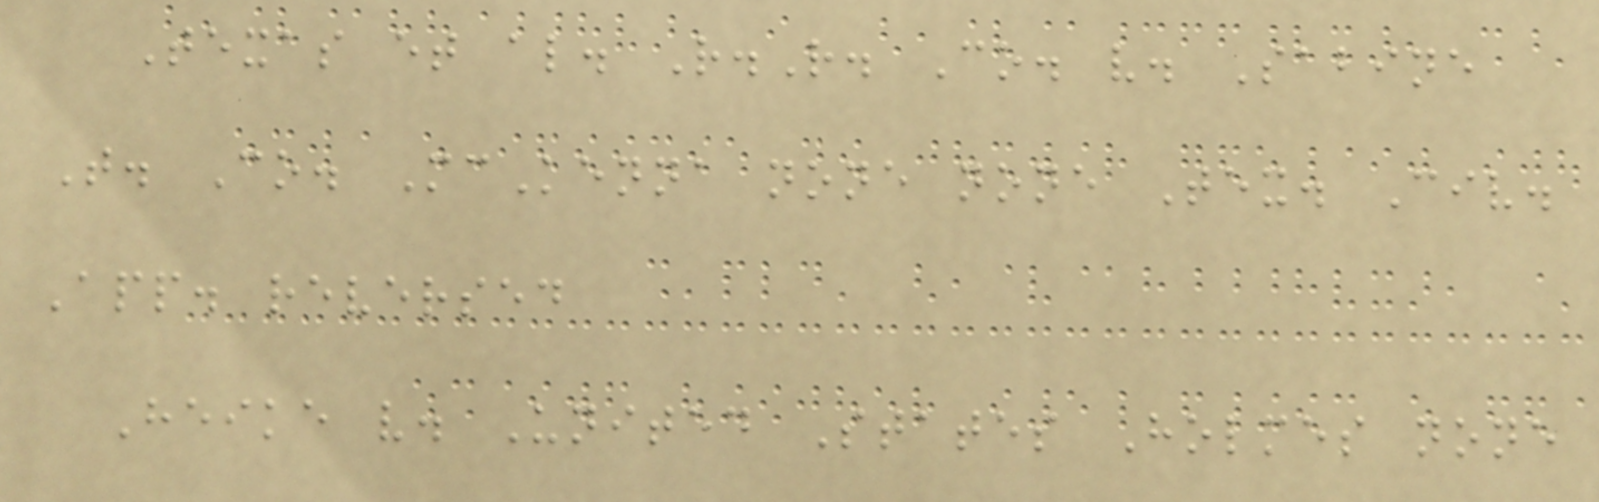Texas et al. R.R. Co. v. Sabine
T. Co. McKenna none none Tex. Civ.
App. reversed
Heike v. United States Holmes none
